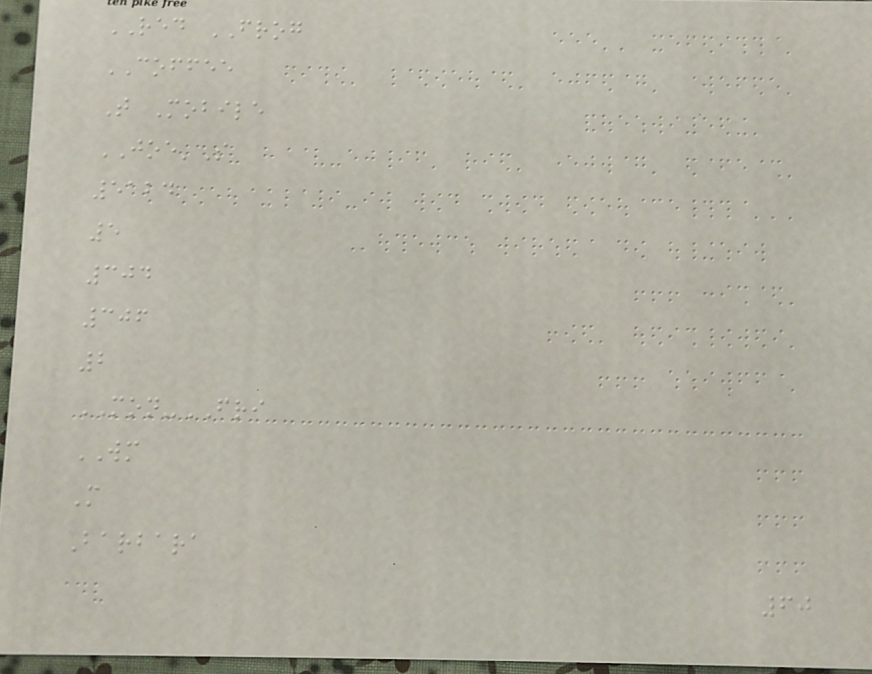RED FROG
COFFEE
T Mobile
JOE'S
5124
5
304
306
2
MON-FRI
WM
M
Barbara
60
